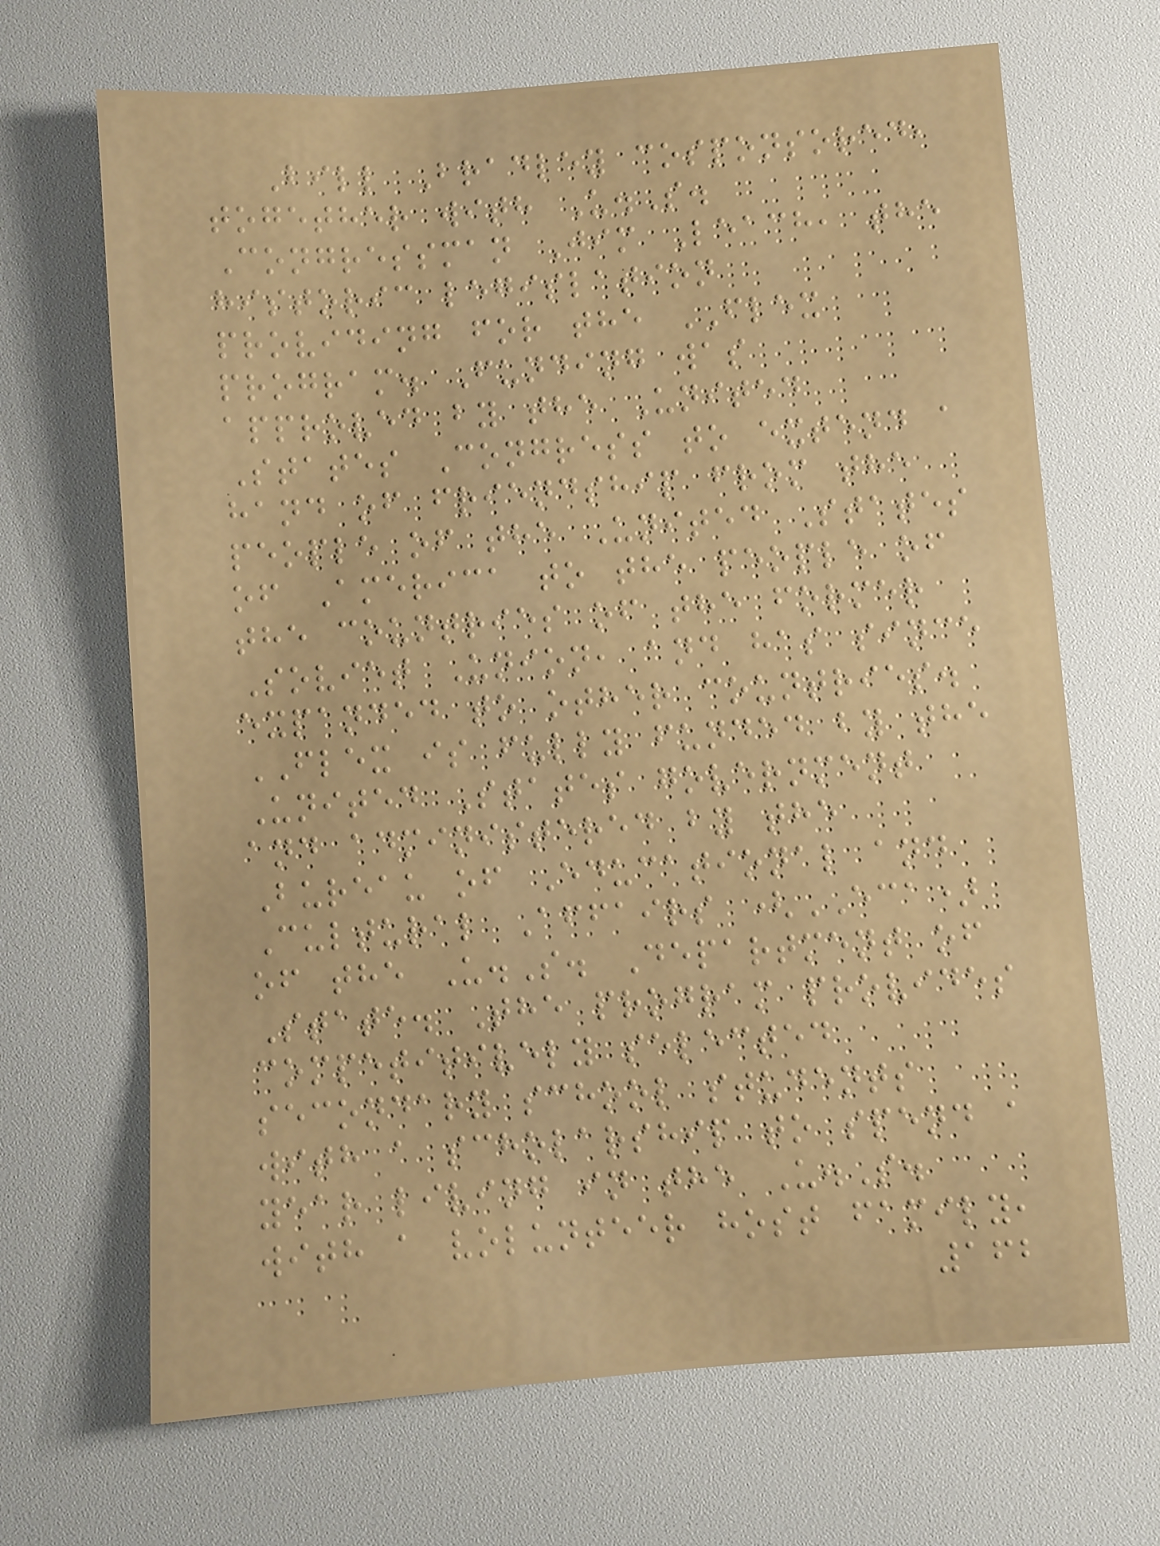Bill Bradley cosponsored,
together with U.S.
Congressman Jim Leach, the
historic legislation
providing for the FLEX
program. Funding was
approved by the United
States Congress to extend a
hand of friendship from the
people of the United States
of America to the people of
the countries of the former
Soviet Union, and has since
expanded to other countries.
FLEX is fully funded by the
United States government
and administered by the
Bureau of Educational and
Cultural Affairs (ECA)
of the U.S. Department of
State. The program provides
competitively selected
secondary school students
with a scholarship to spend a
year living in the U.S.
with a volunteer host family,
162
